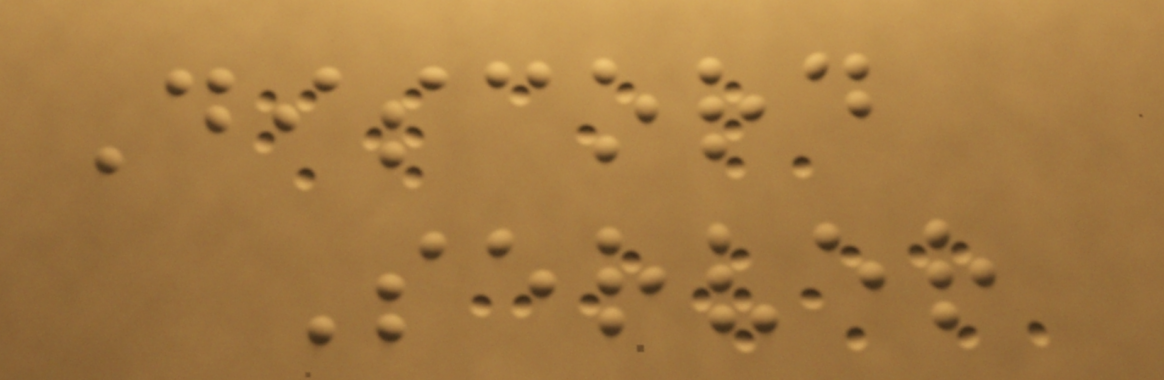Discord
Server
